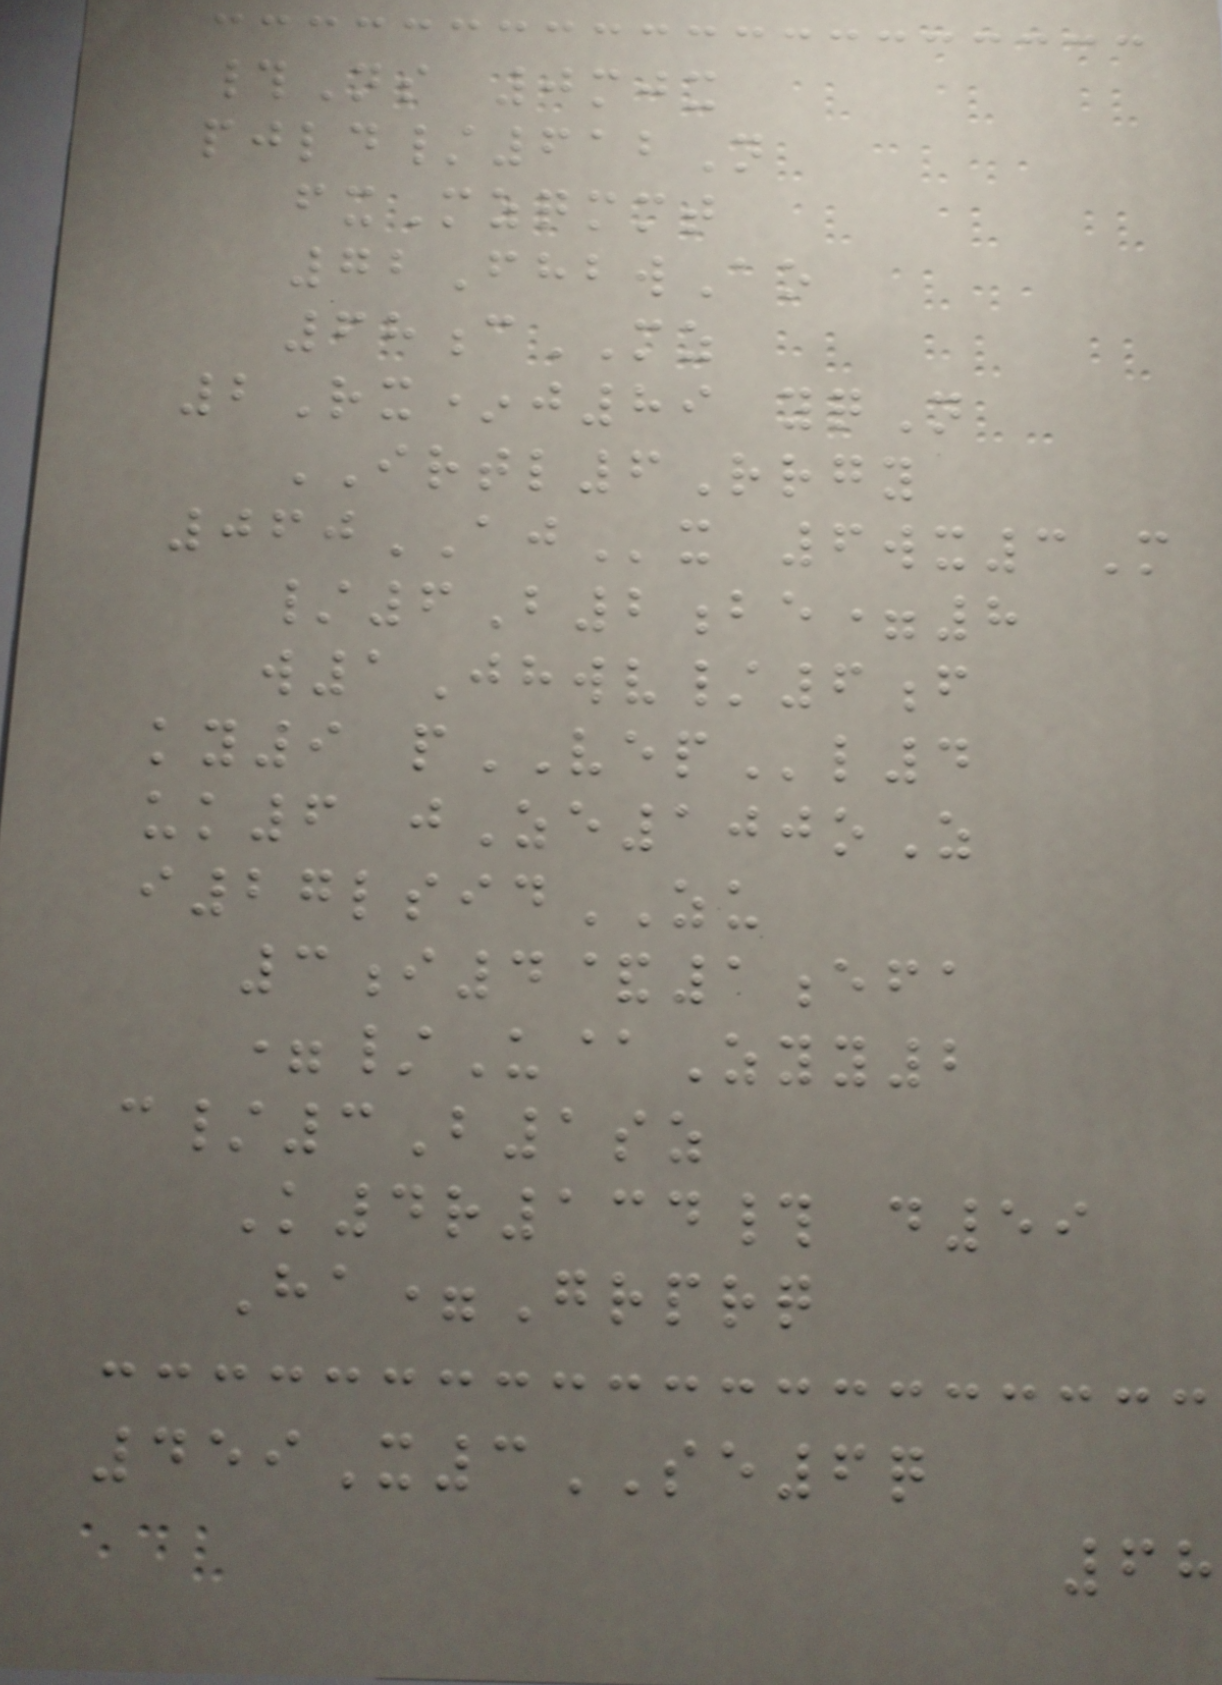#Ns 0mjx
pjld/612N
fxMzqmmt
72FhbwAo
68cMZ
2Rx*j89 yqN
IRTL6Rrgy
060AJx 6wx3M
/6B2be=8
w1Jhwv/6f
ky9 pVEPl4
uk6 jZe100oZ
i27lsidZU
3i4&1efa
=/U@Zyy2
c/3B1sz
K4r134# d59
Ha=Grprq
459X3SE6q
68
